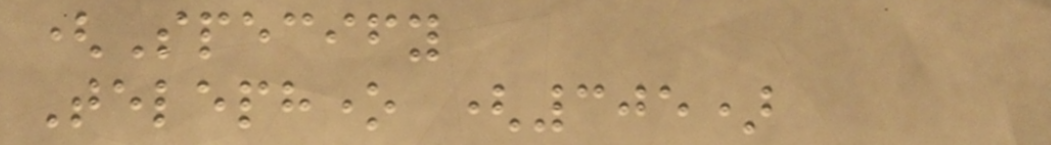(Specify
Telephone (305)
